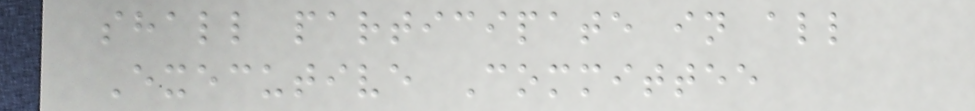shall participate in all
Executive Committee
